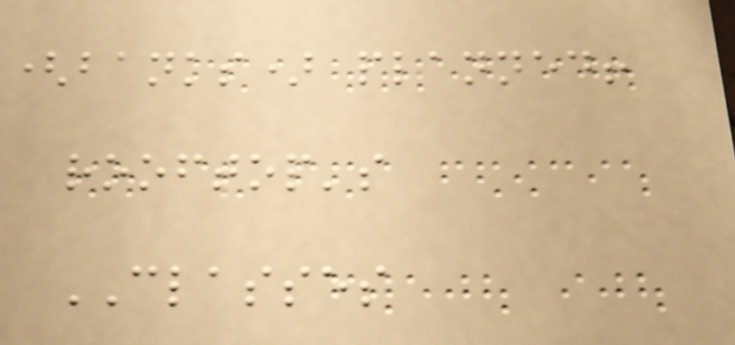(banks) planned!
rooftop's
CLASSES
